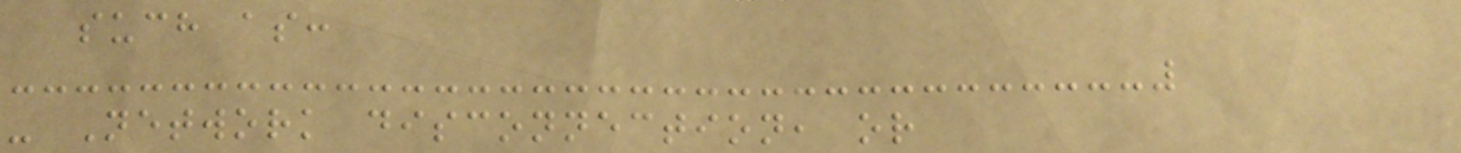such as:
- Network disconnection, or
